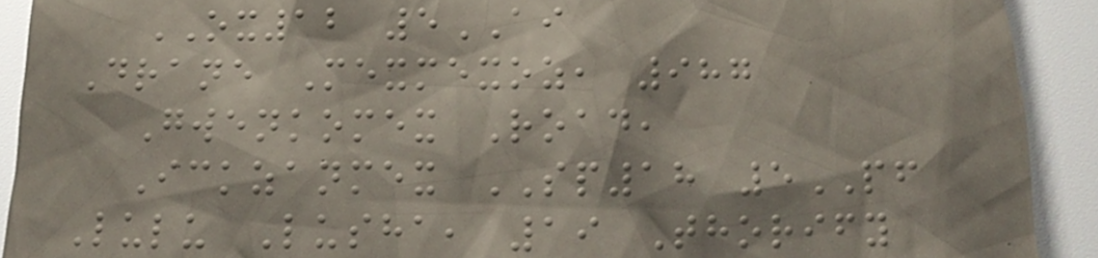OX12 5AI
Drane Mexmexoz, 987
Gwenkomex Road,
Ickzanmex SP18 5PF
Lulu Lusha, 19 Thorify
